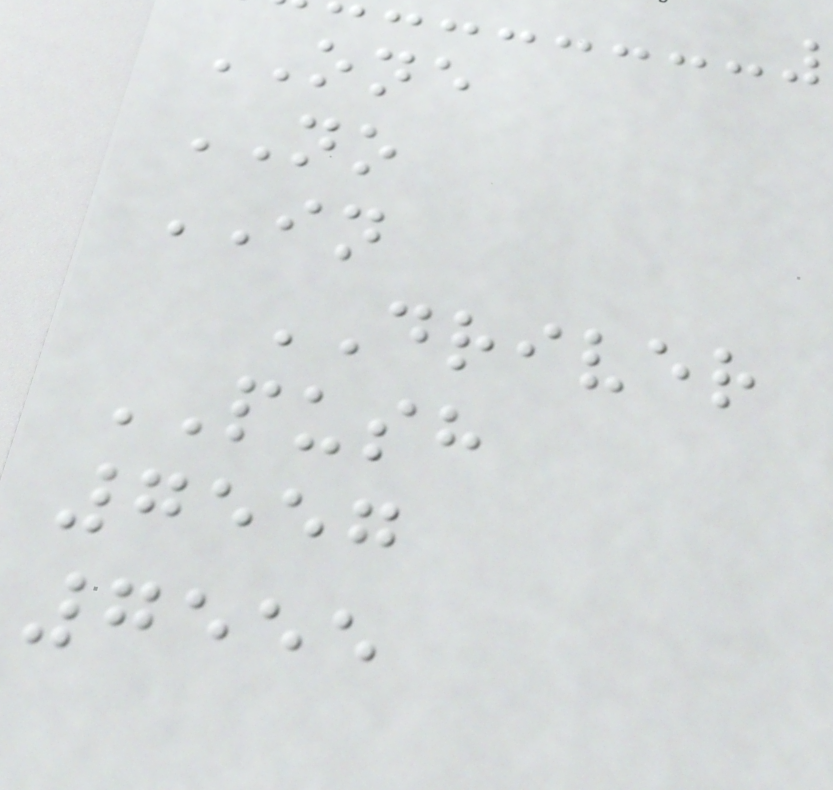ONE
NO
IN
DRIVER
PUSH
7557
7555
